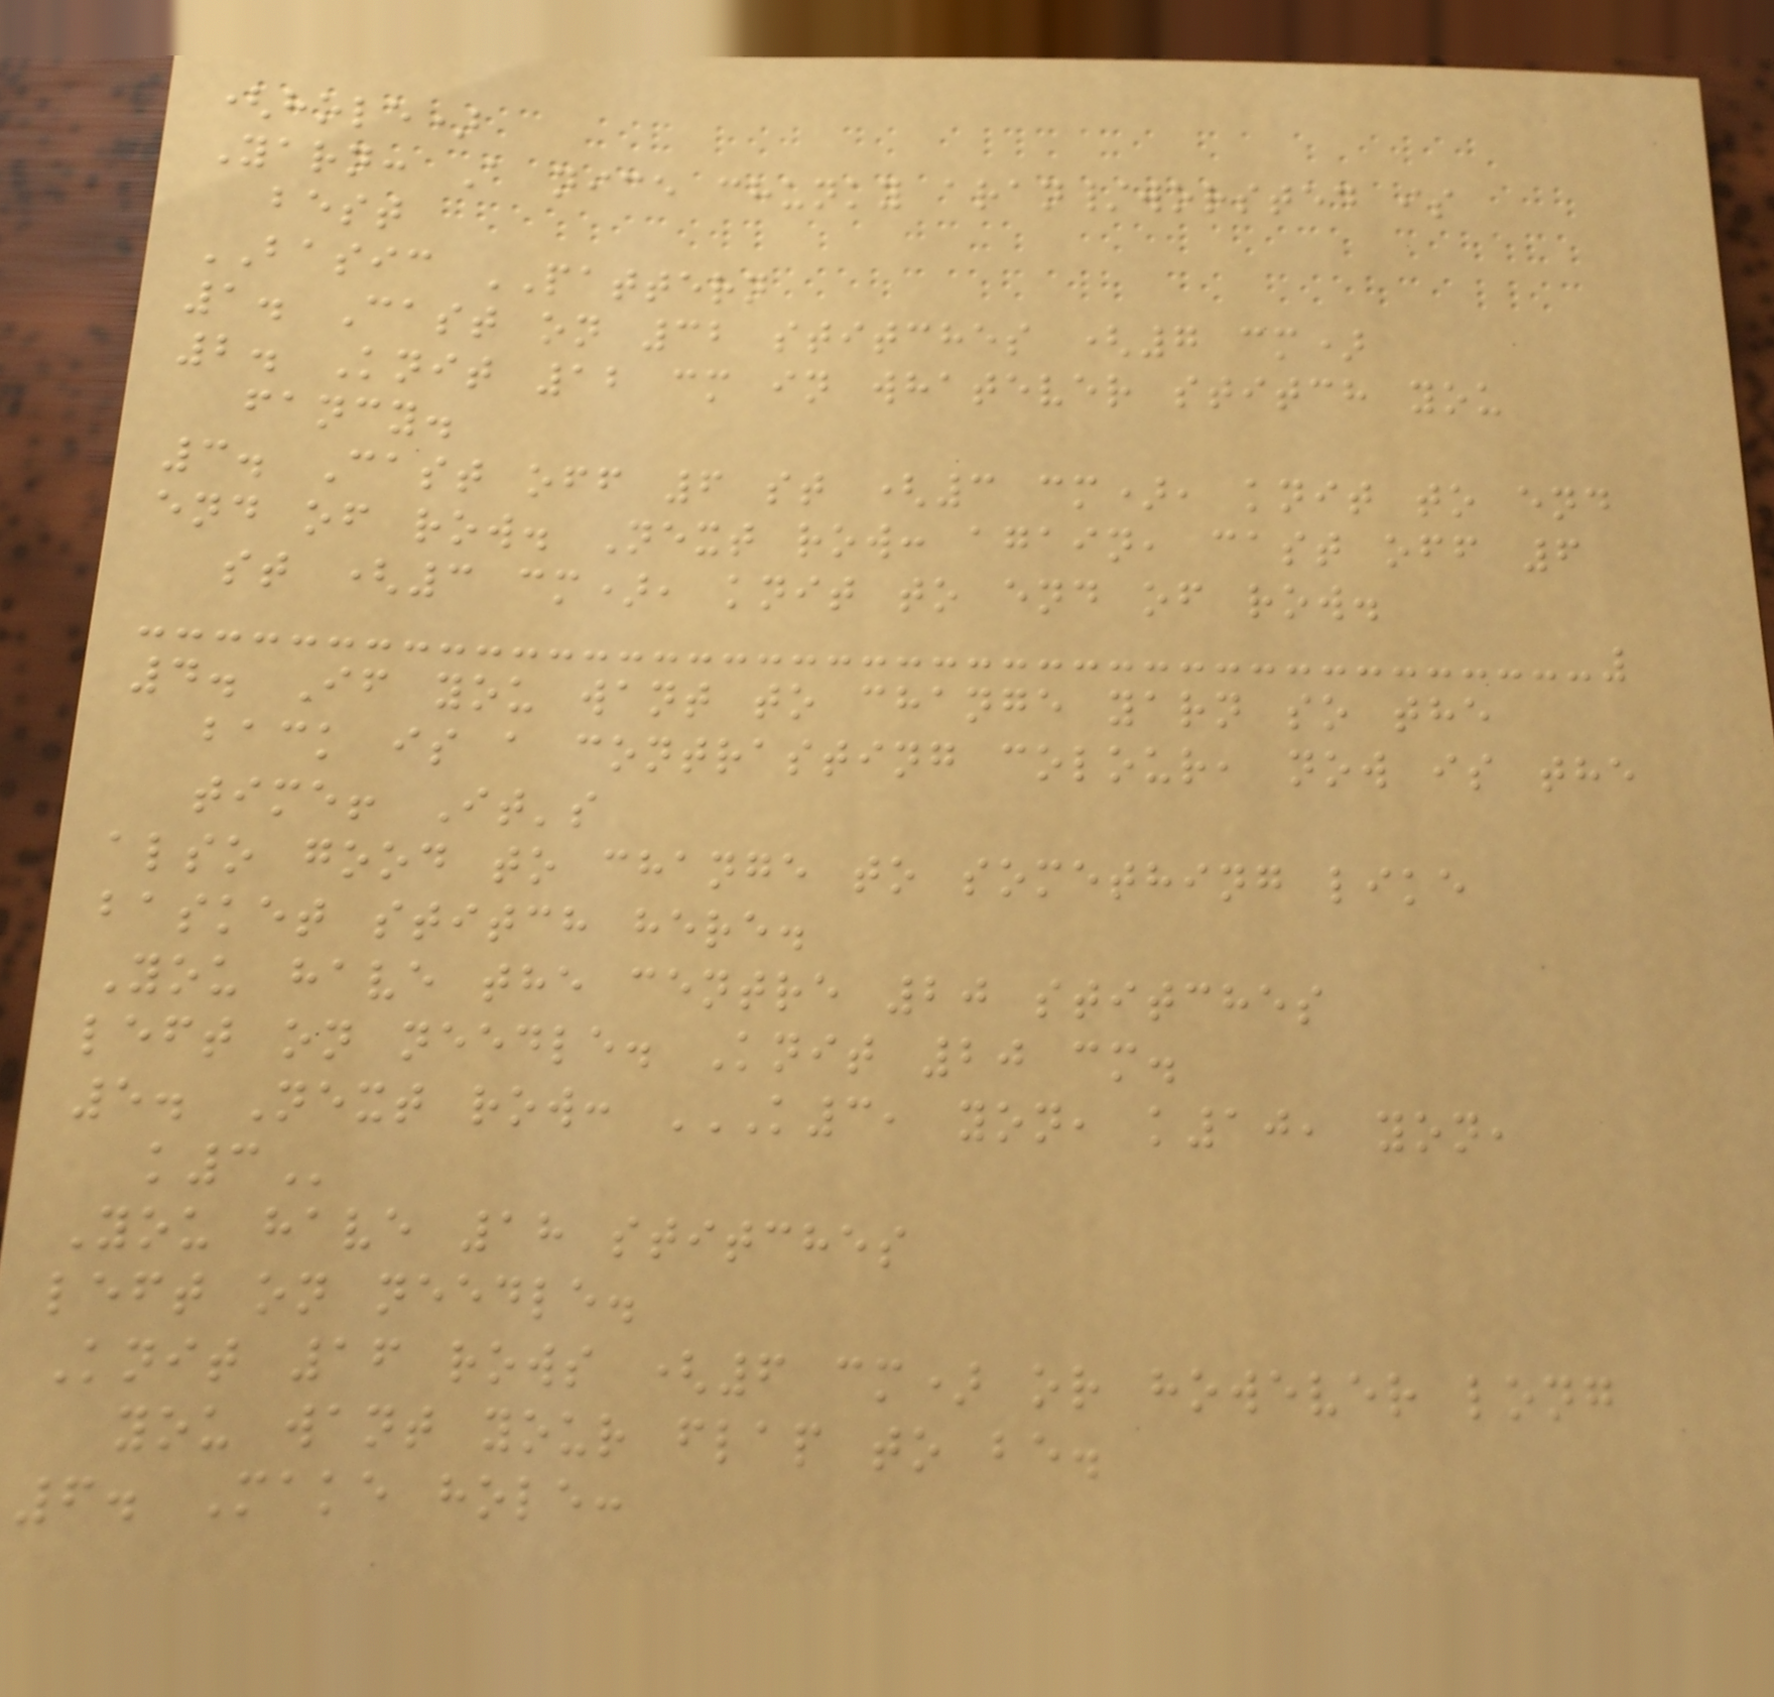(hole)
Yarn: A nice chunky aran/worsted is
best
BASIC PATTERN
1. Cast on 32 stitches (7 cm)
2. Knit 12 cm in whatever stitch you
fancy.
3. Cast off 6 st (3 cm), knit to end
end of row. Next row: again, cast off 6
st (3 cm), knit to end of row.
4. If you want to change yarn so the
back is a contrasting colour, now is the
time! It's
also good to change to something like
basket stitch here.
You have the centre 20 stitches
left on needle. Knit 20 cm.
5. Next row: K3, YON, K10, YON,
K3
You have 18 stitches
left on needle.
Knit 16 rows (6 cm) or however long
you want your flap to be.
6. Make hole:
